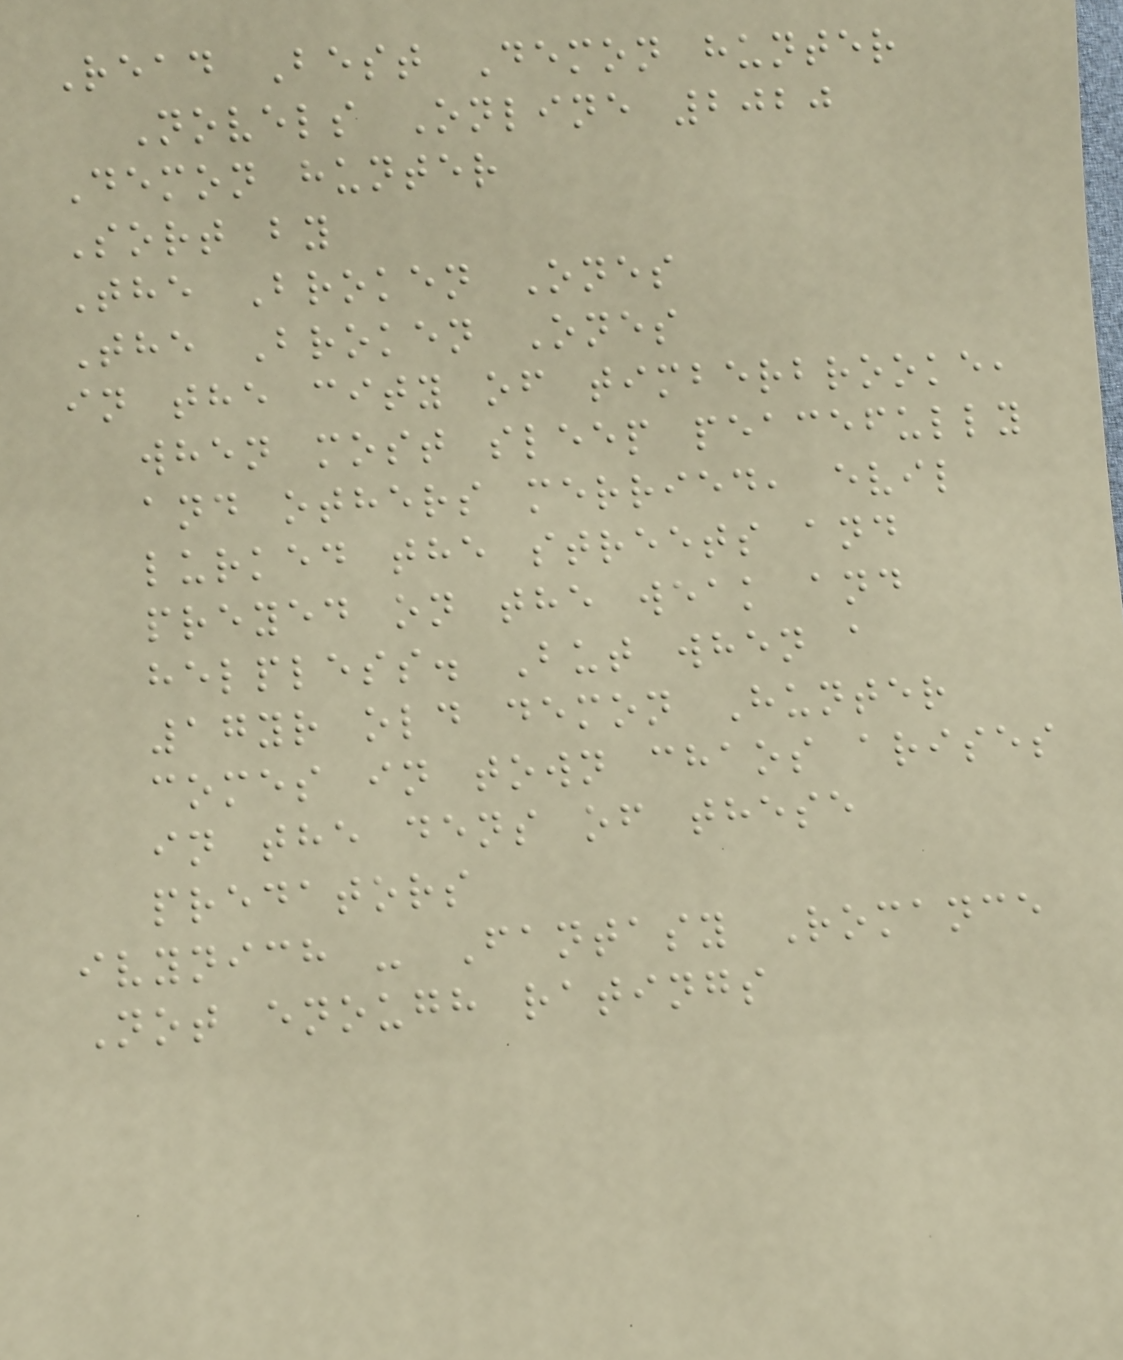Read Best Demon hunter
Novels Online 2020
Demon hunter
Sort by
The Broken Ones
The Broken Ones
in the city of timberbrooke,
when most sleep peacefully
and others merried, evil
lurked the streets and
preyed on the weak and
helpless. But when a
17yr old demon Hunter
comes in town chaos arises
in the dens of these
predators
ivynich - Fantasy Romance
Not enough ratings
